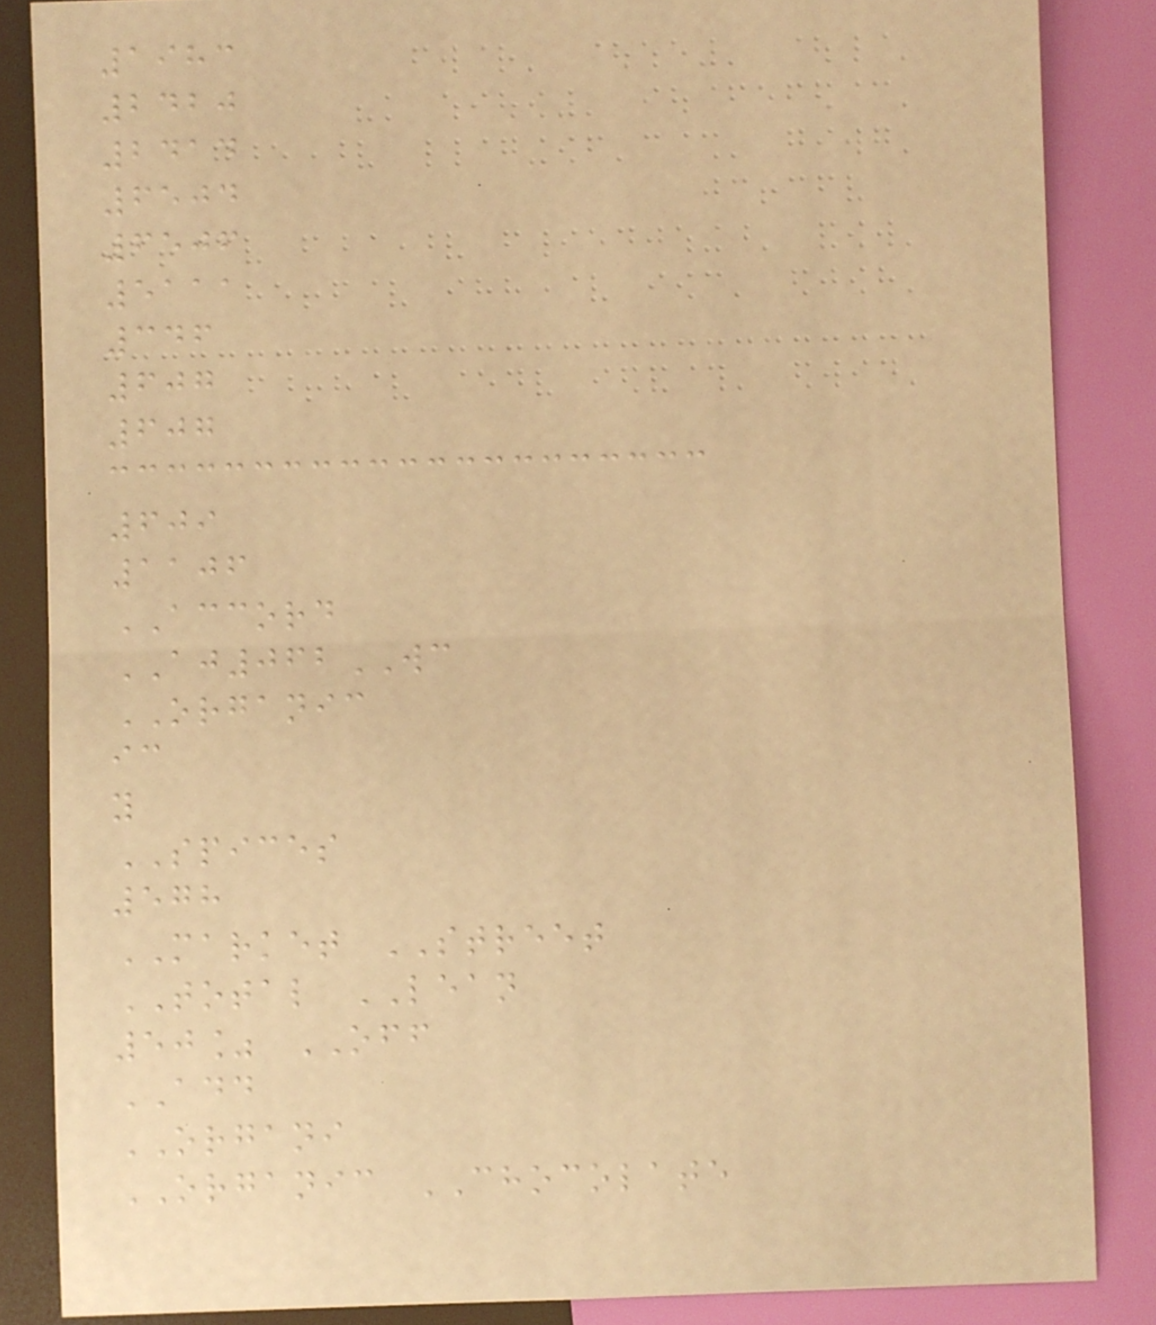1983
2420
2414
6504
6506
5111
346
607
607
609
1106
ACCORD
AJ062WC
ORGANIC
ic
y
SPICES
578
MARKET STREET
TOTAL LEAN
50% OFF
ADD
ORGANI
ORGANIC CHOCOLATE
